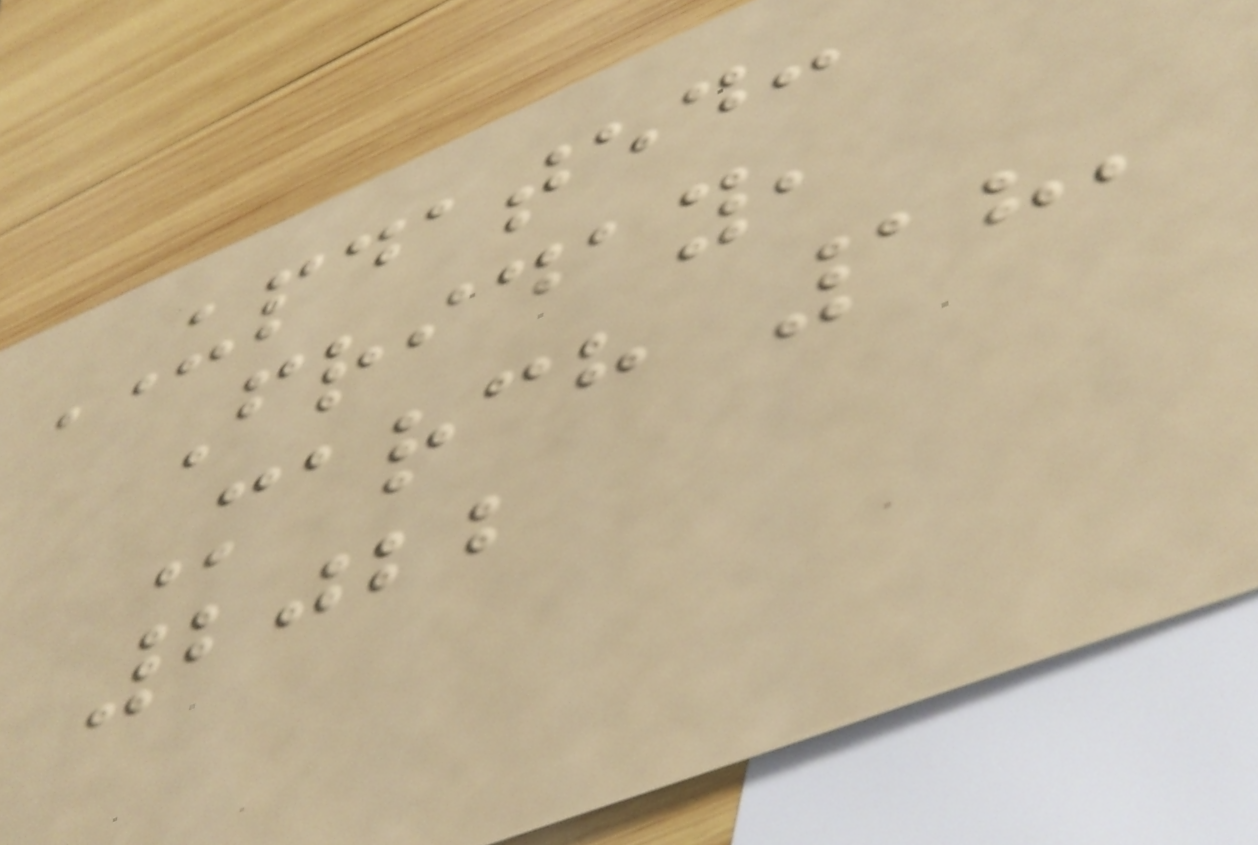UPDATED:
Friday,
March 18,
2022
